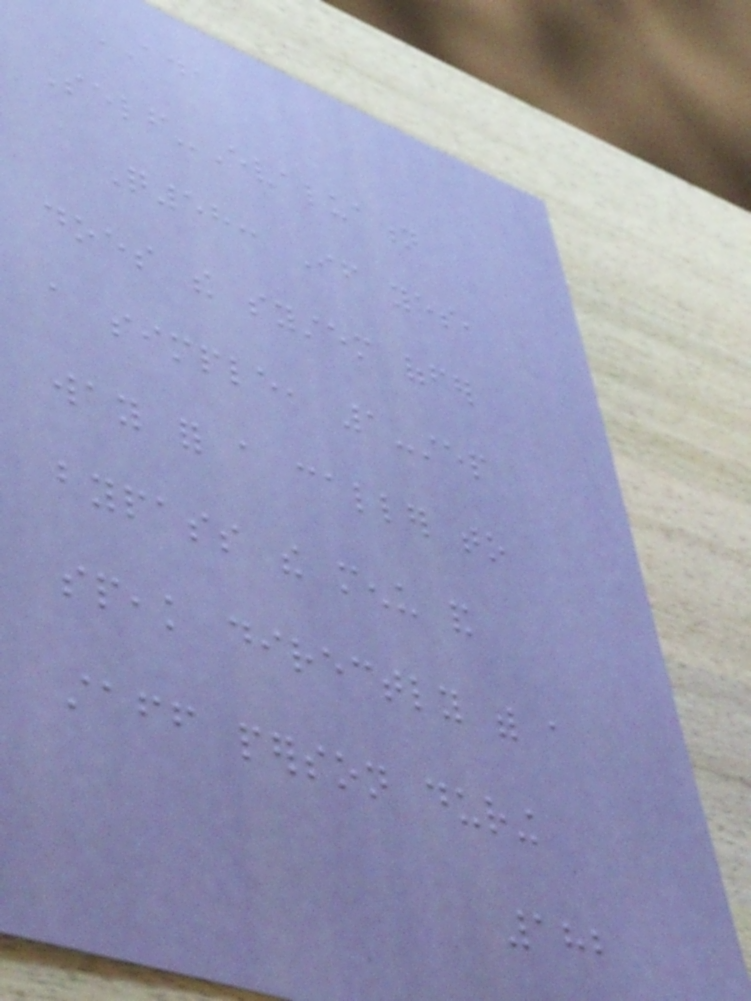ADA
Self-Evaluation
Q58: If yes,
does the system offer
a simple, 1-step
way for a caller to
bypass the menu and
speak directly with a
staff person during
182
